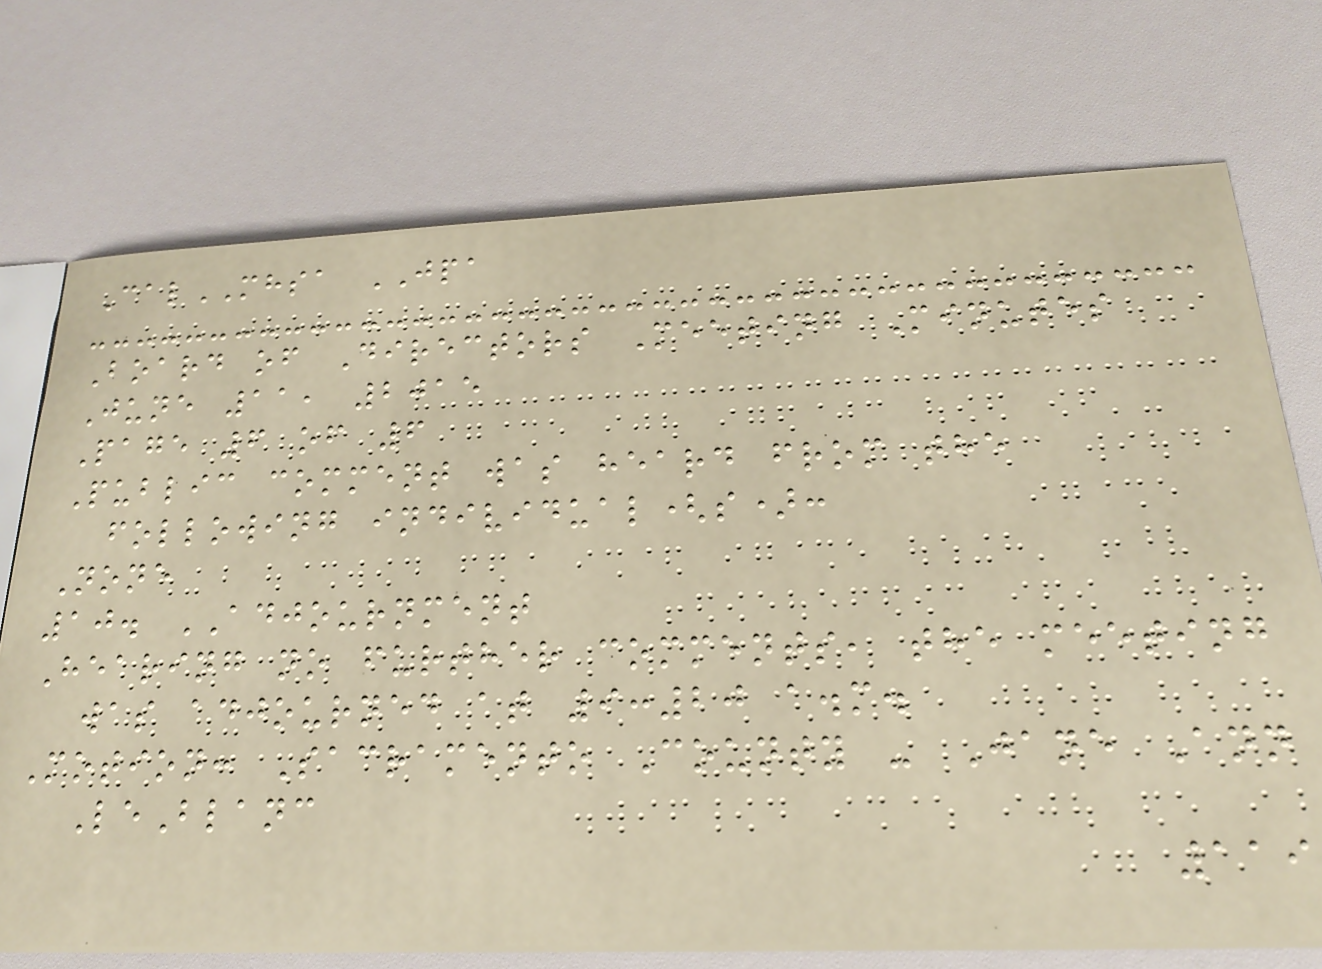CalMHSA JPA
Board of Directors Meeting Minutes
June 11, 2015
Page 6 of 6
Public comment was heard from the
following individual(s):
None
10. ADJOURNMENT
Hearing no further comments, the meeting
was adjourned at 9:20 a.m.
Motion: Sacramento County - Jane Ann
LeBlanc
119
